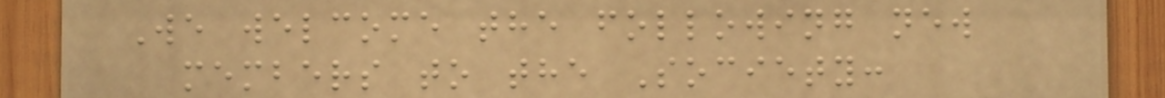We welcome the following new
members to the Society:
